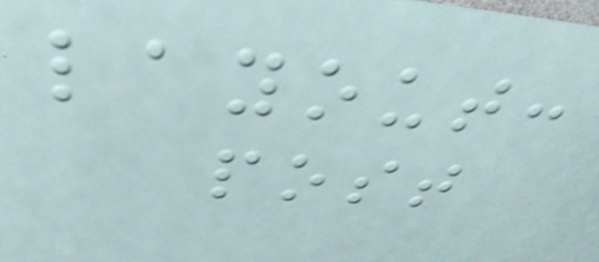layout:
post
